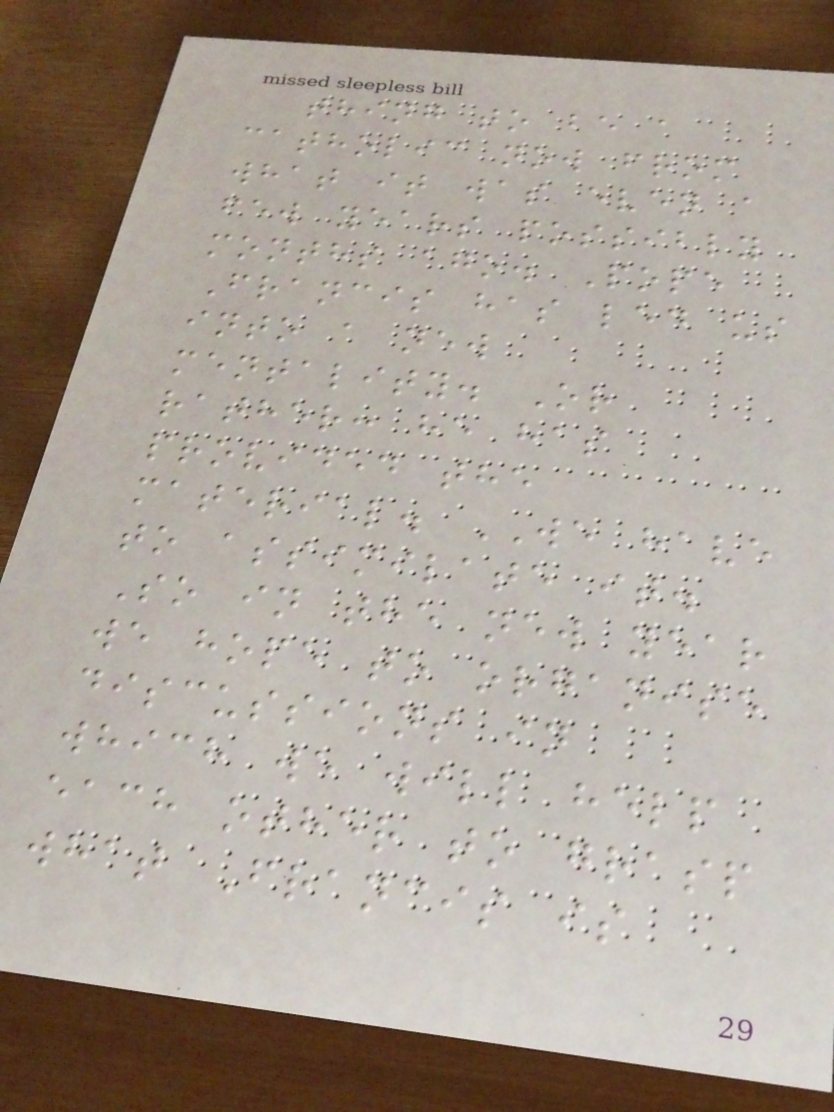thing to be a
catholic now from
what it was even a
few years possibly
months ago. Pope
Francis has led us
into a new
mentality. Or
rather: he has
provided the
material. WE have
to assimilate it.
So in the new year
we hope to organise
discussions in
which we will help
each other to grasp
what Francis is
